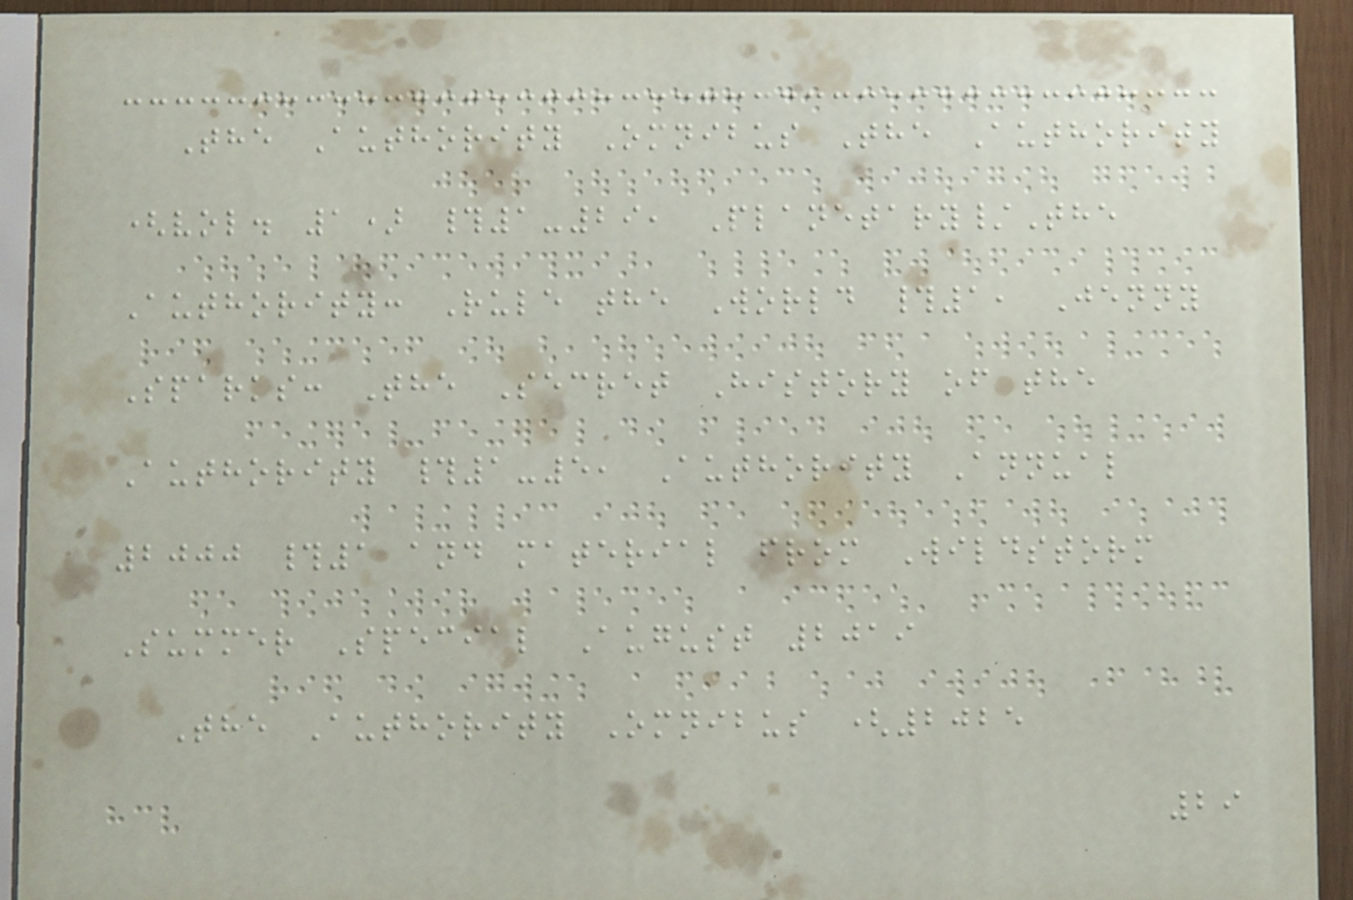The Authority Omnibus The Authority
(vol. 1) #1-29, Planetary/The
Authority: Rule the World #1, Jenny
Sparks: The Secret History of the
Authority #1-5, Authority Annual
2000 #1 and material from Wildstorm
Summer Special August 2019
The Authority Omnibus (2025
29
